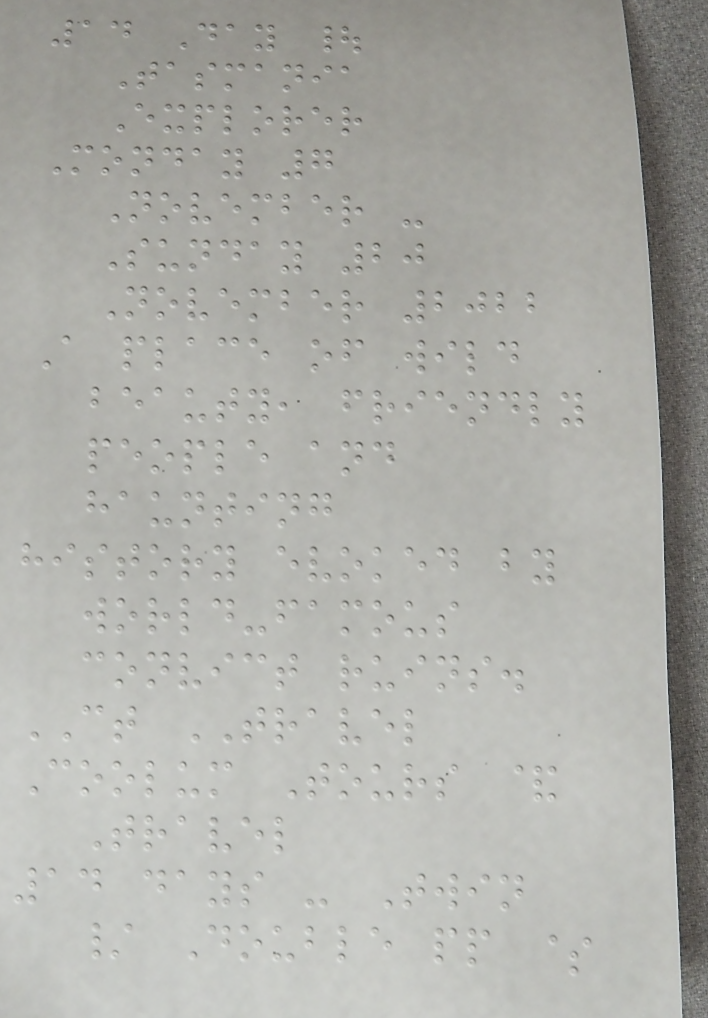14 Day |
Tasmania
Explorer
Monday 7
November -
Sunday 20
November 2022
A place of wild
beauty, friendly
people and
haunting
history evoked by
world-famous
convict ruins.
CT TRAVEL
Coolum Tours &
Travel
14 days - Twin
/ Double pp $
